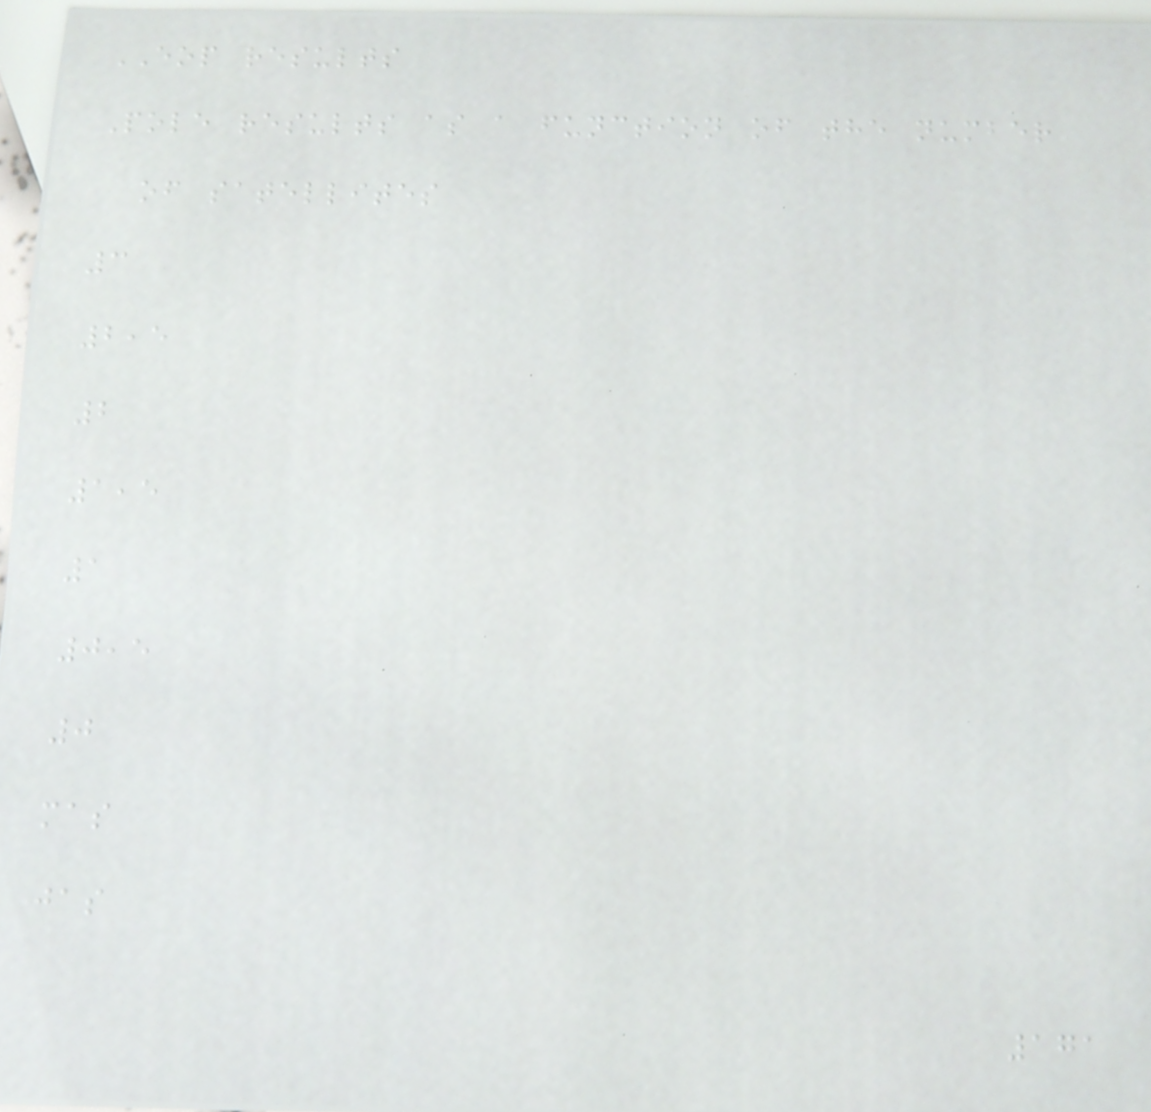EOP results
Pole results as a function of the number
of satellites
3
2,5
2
1,5
1
0,5
0
mas
jas
171
